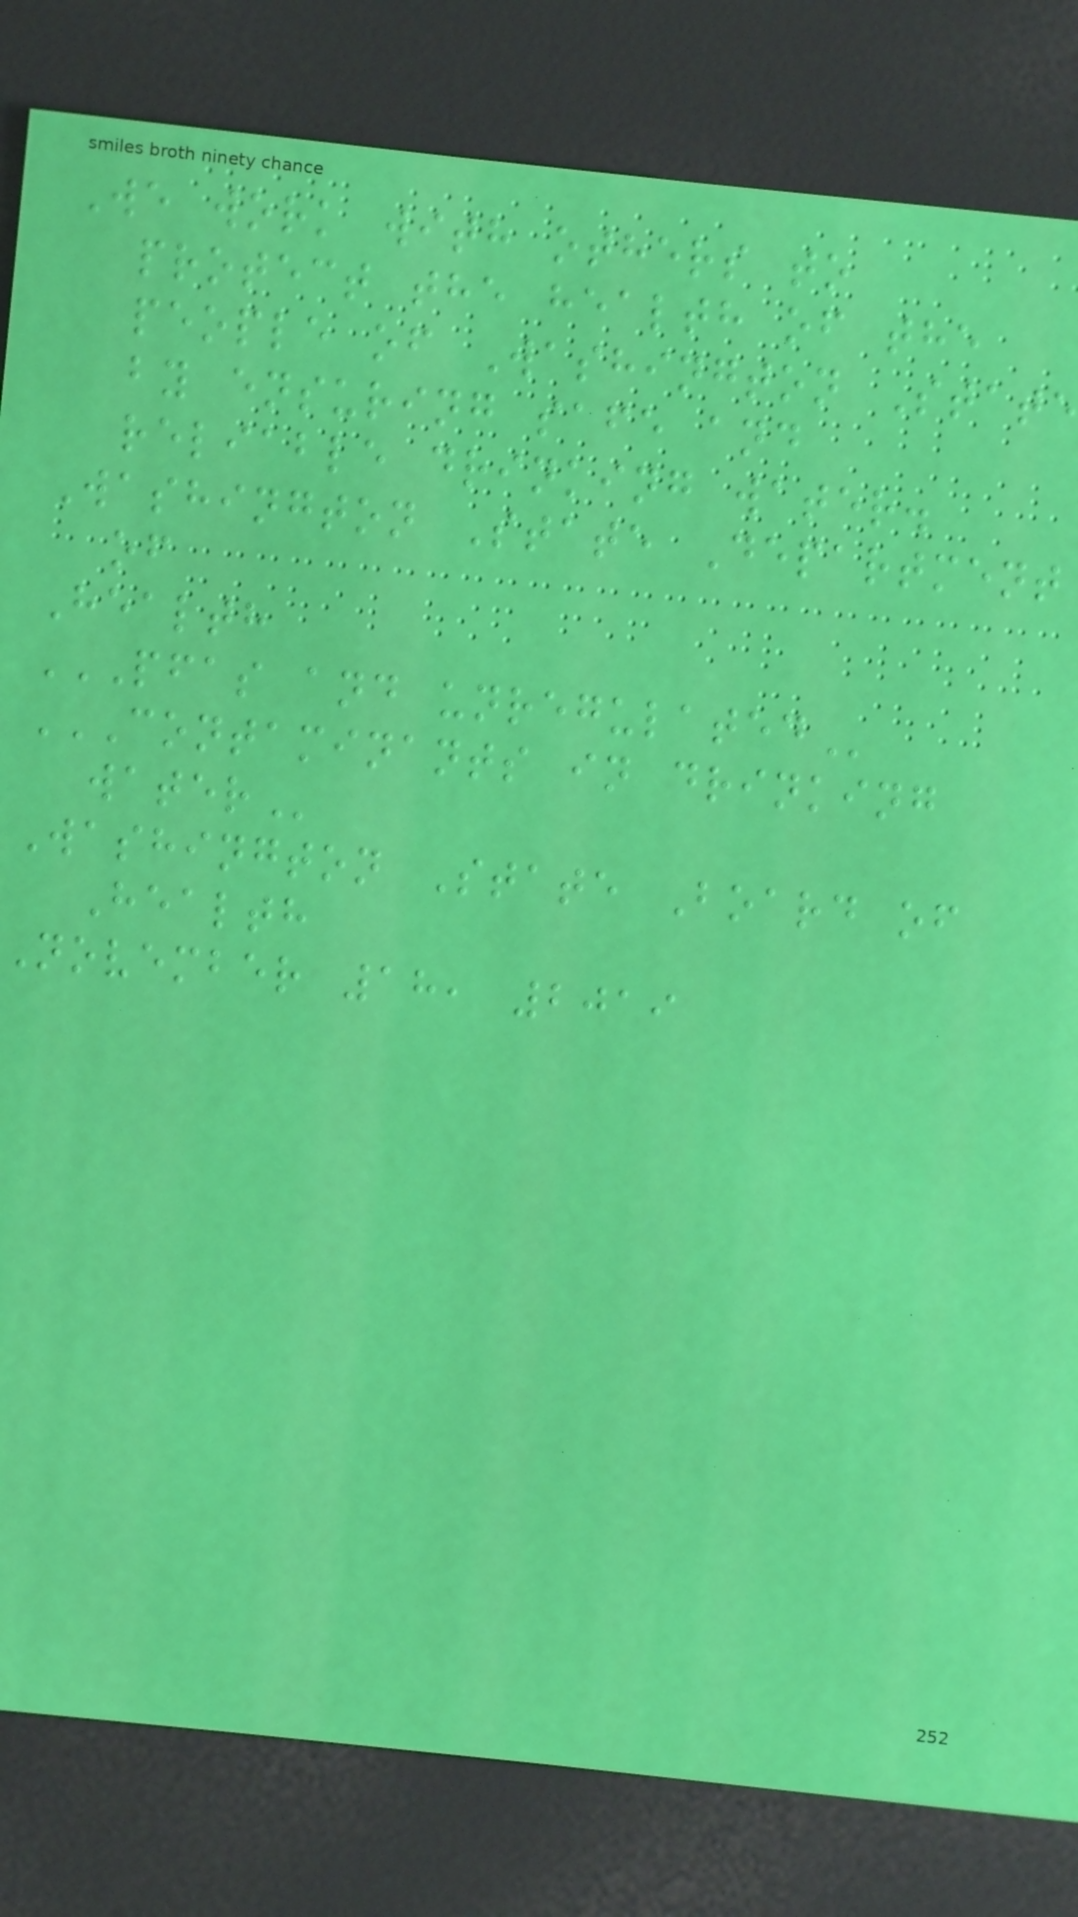We work with others to
protect the health of the
people of Washington State
by ensuring safe and
reliable drinking water.
Washington State Department
of
Health
PFAS AND UNREGULATED
CONTAMINANTS IN DRINKING
Washington State Board of
Health
November 18, 2019
